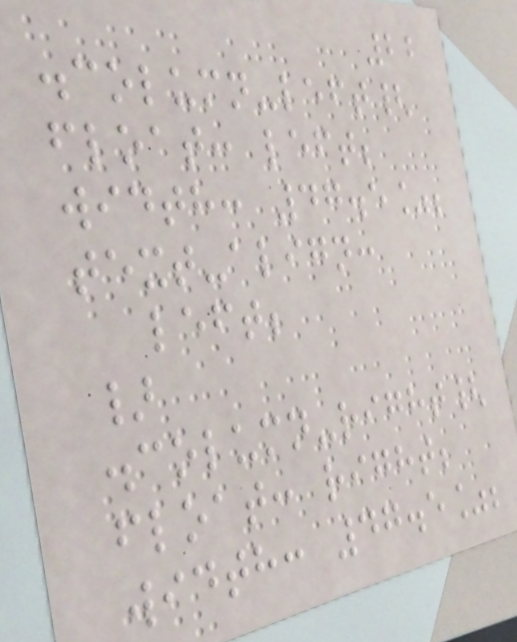22
.column-left{
float: left;
width: 47.5%;
text-align:
left;
}
.column-right{
float: right;
width: 47.5%;
